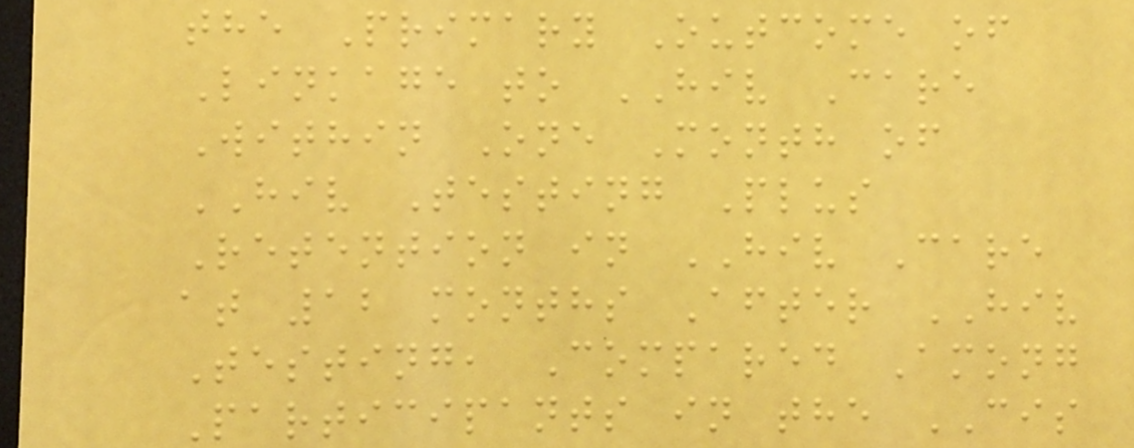the Primary Outcome of
Linkage to HIV Care
Within One Month of
HIV Testing Plus
Retention in HIV Care
at 12 months After HIV
Testing, Compared Among
Participants in the CIS
